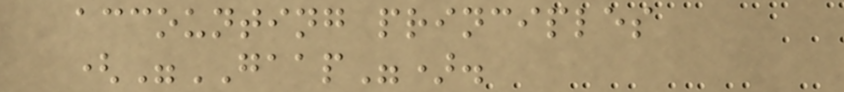accounting principles
("GAAP").
